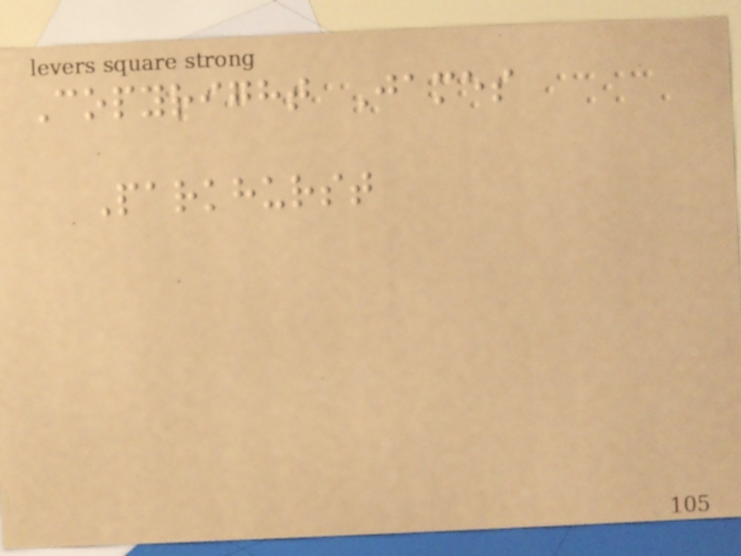Copyright James
Parkhurst
